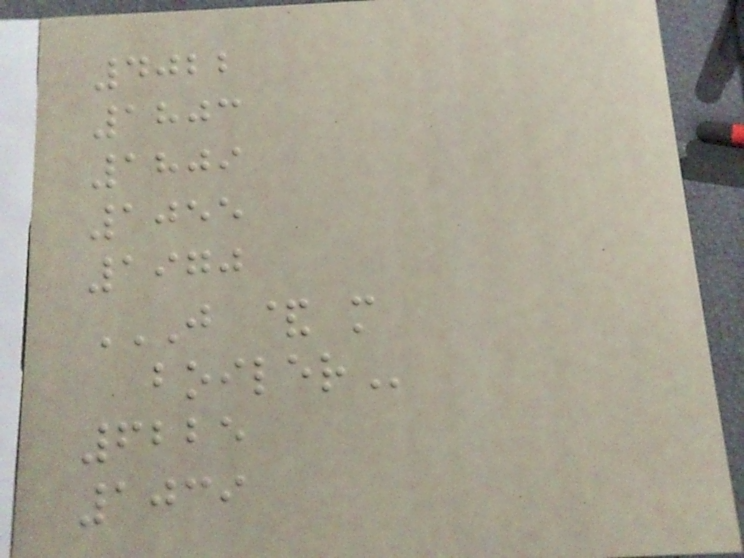4022
1803
1809
1055
1970
J & M
BOILER
6225
1039
